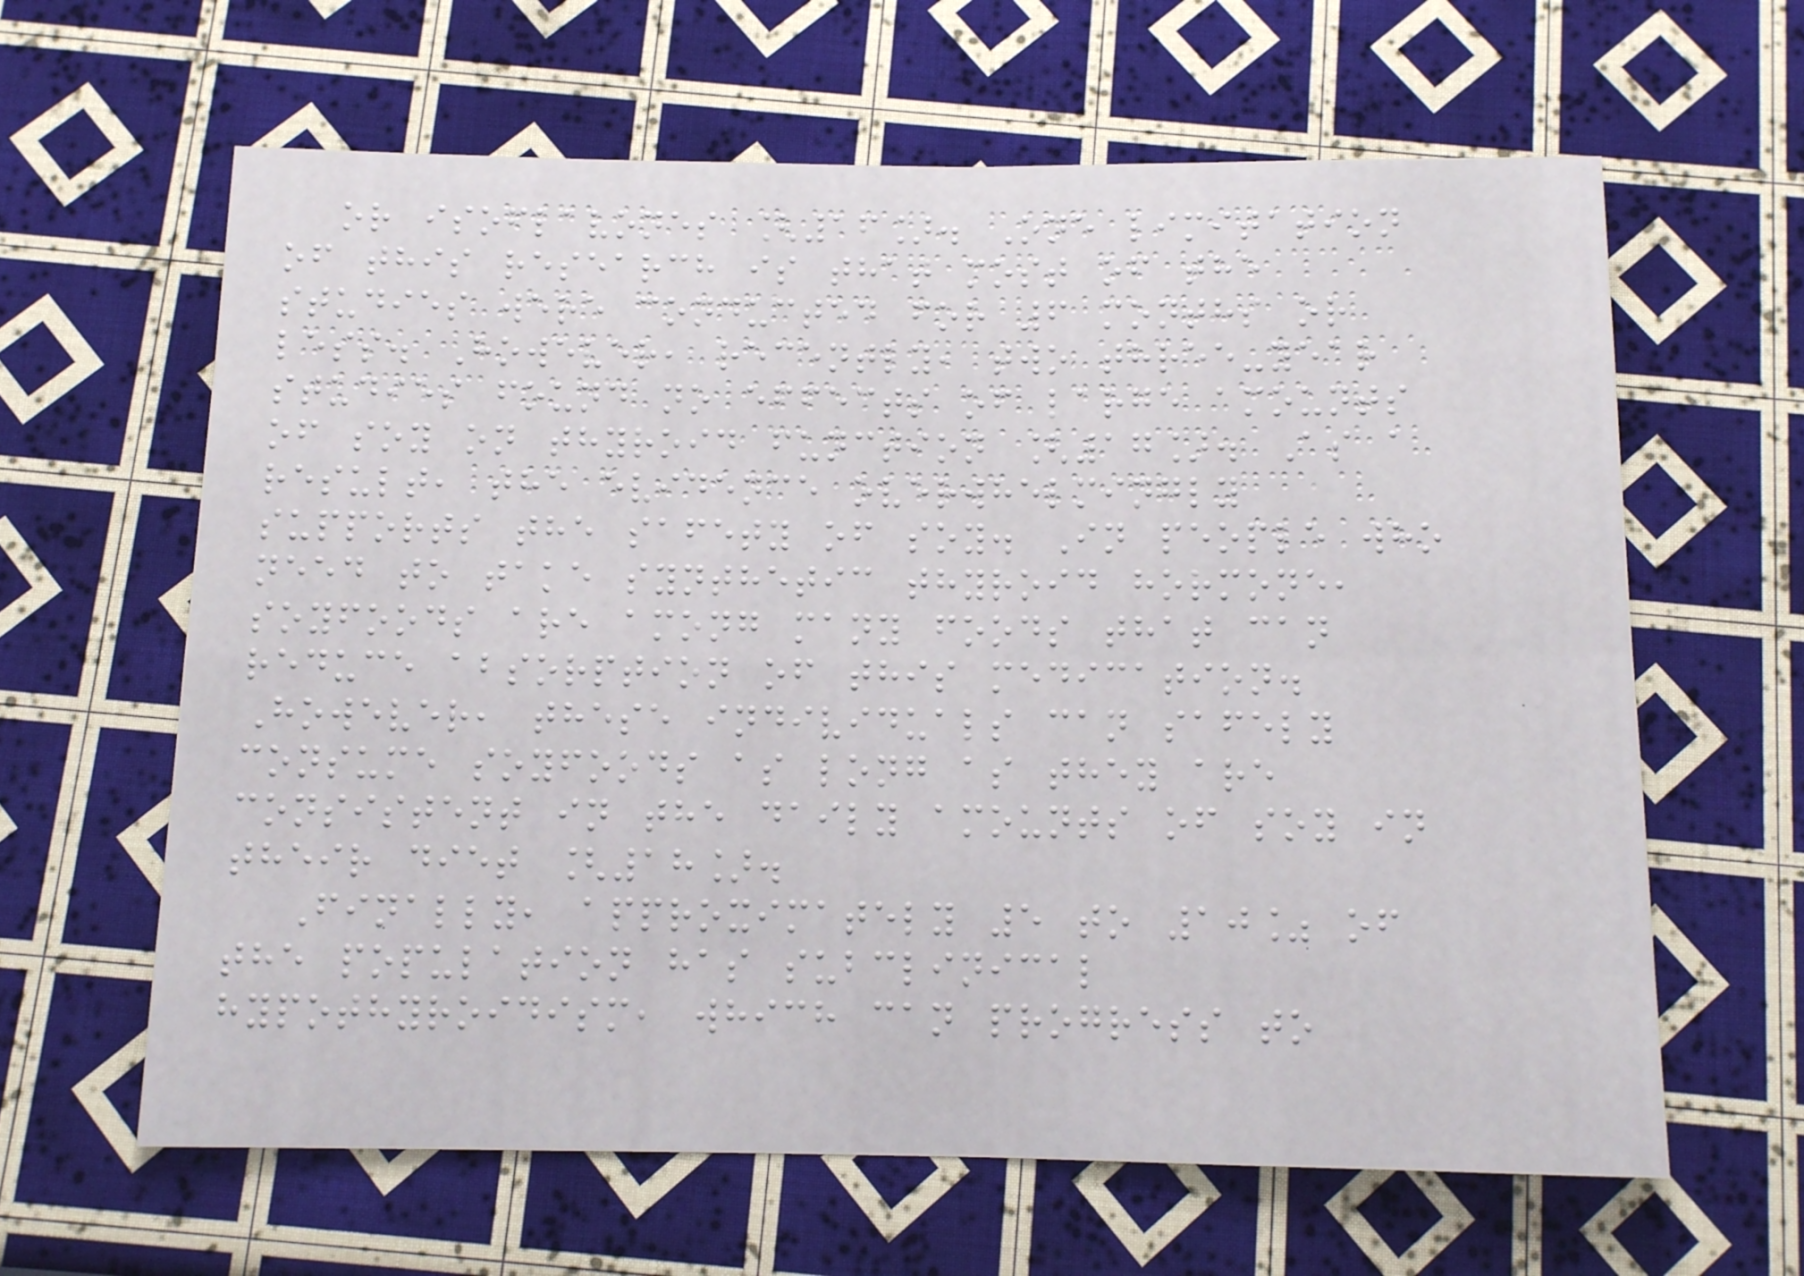or isoflavones [16]. One limitation
of this research is that most of the
studies were conducted for 6 months or
less. However, recently, two three-year
studies found no effects of large amounts
of soy on thyroid function [17]. As a
result, the evidence overwhelmingly
supports the safety of soy. In people who
need to take synthetic thyroid hormone,
soyfoods are among many foods that can
reduce absorption of this medication.
However, these individuals can safely
consume soyfoods as long as they are
consistent in the daily amounts of soy in
their diet [18].
Finally, approximately 5 to 10% of
the population has subclinical
hypothyroidism, which can progress to
